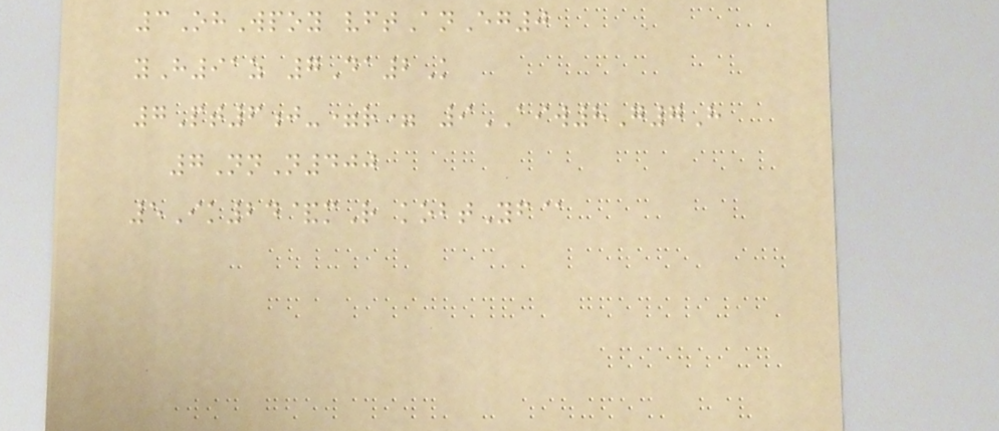3OhWpoy vftAnEg0
yH91z 7Da2K
7Pt6j-=r= 9AIW8G7H
7NnN400
5Ik24&mR kobtYf@
